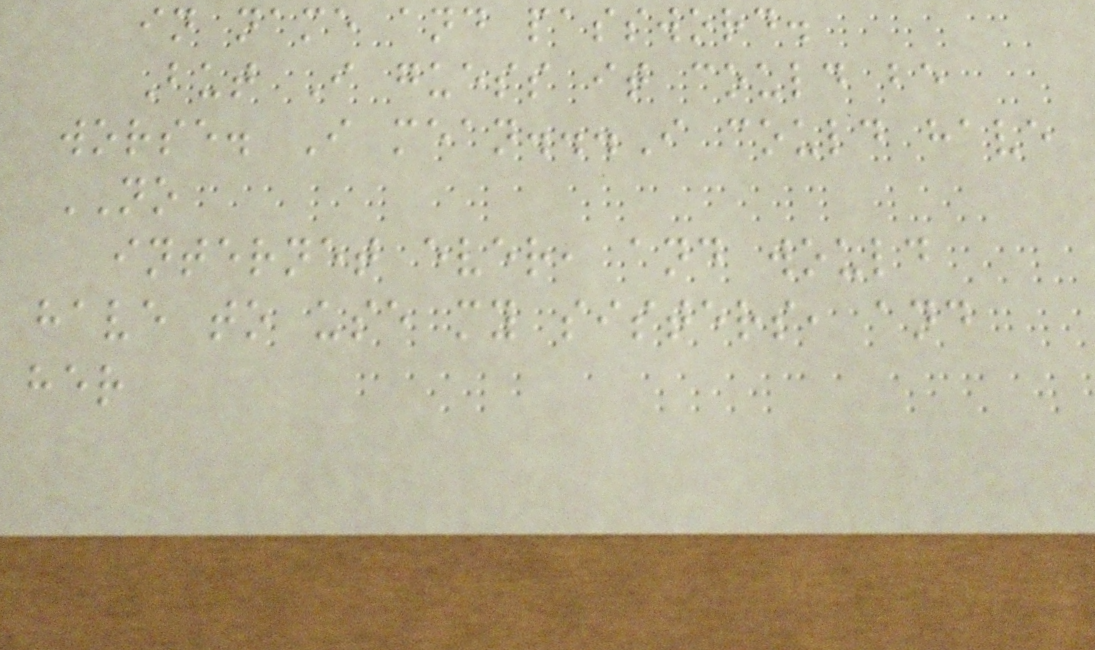in name and password.
But I guess it could be
worse. I mean...I could have
NO
internet ever, and would
have to use my sisters, and
her
